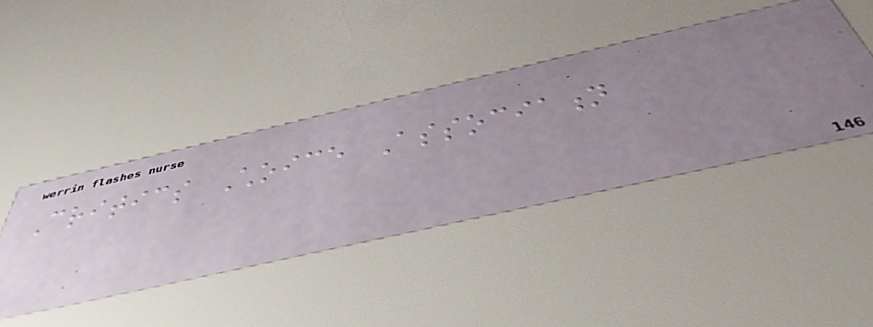Critics Choice Association
